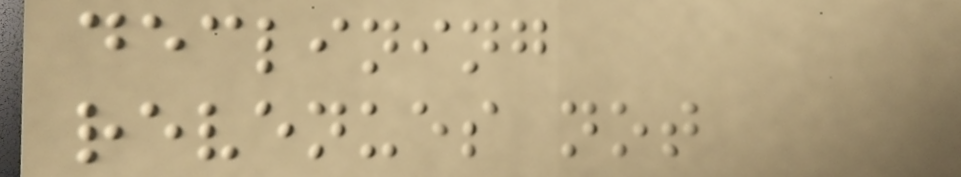declining
revenues not
